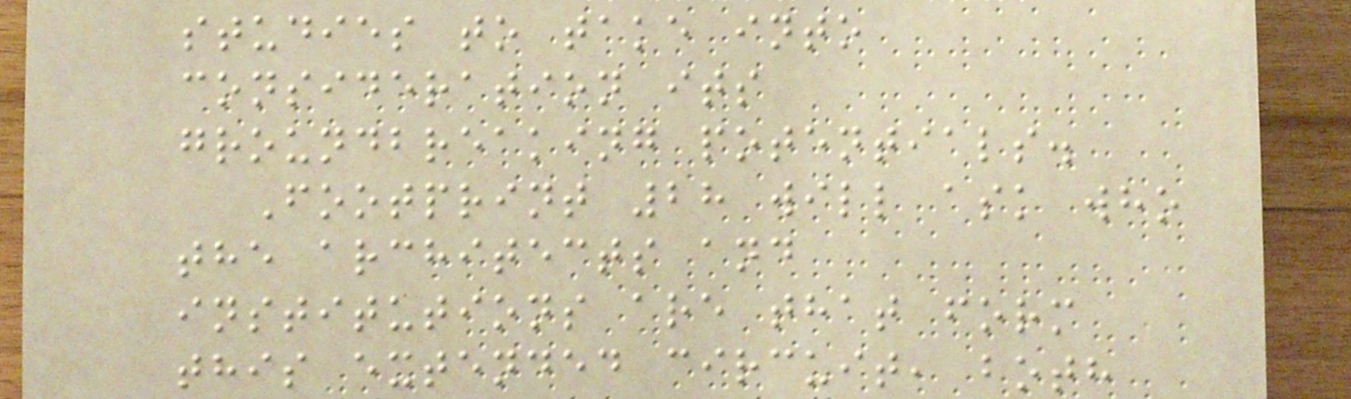studies to take into
consideration its
groundbreaking potentials.
Footprint 28 will ask who
the architects and
institutions are that form
this extended circuit, both
